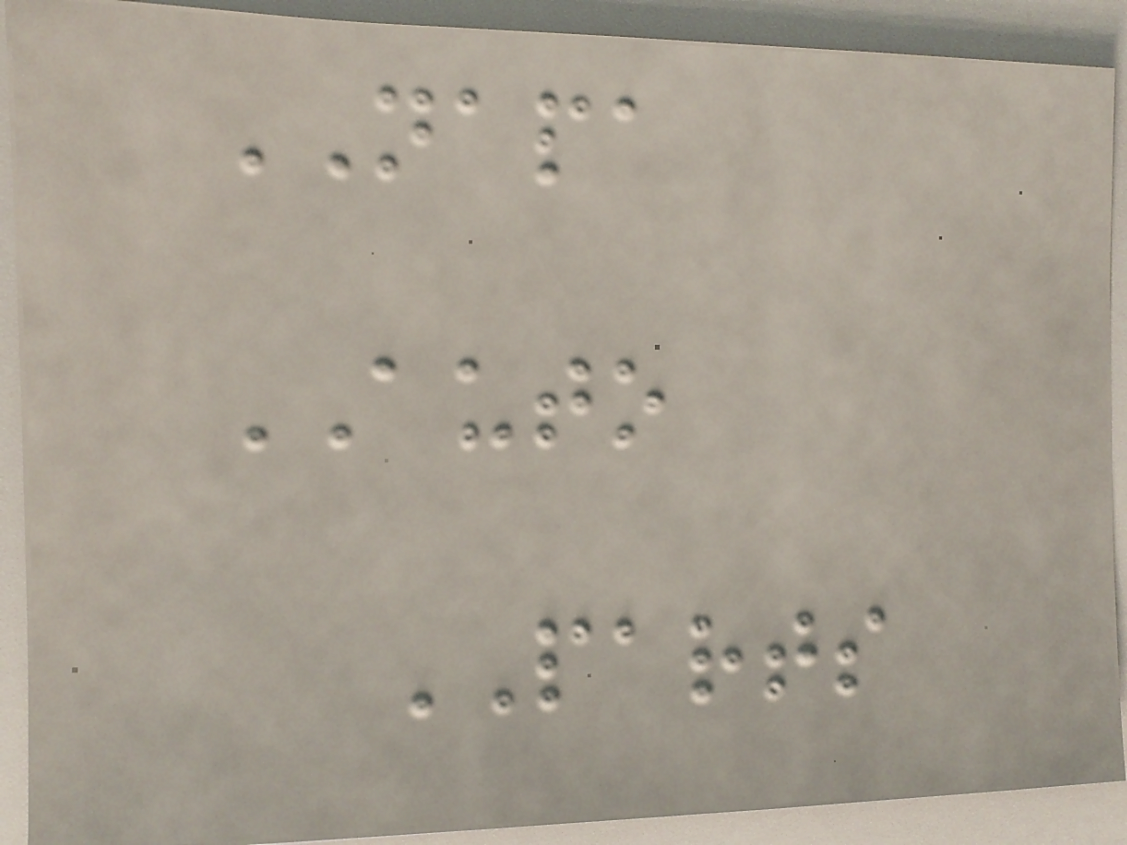NAPA
AUTO
PARTS
